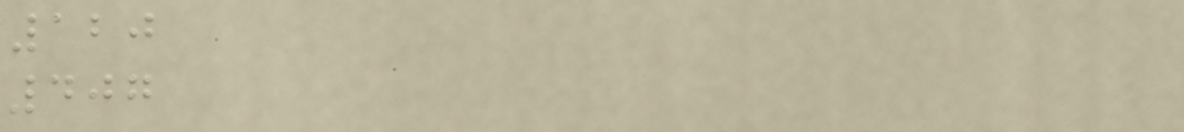120
407
